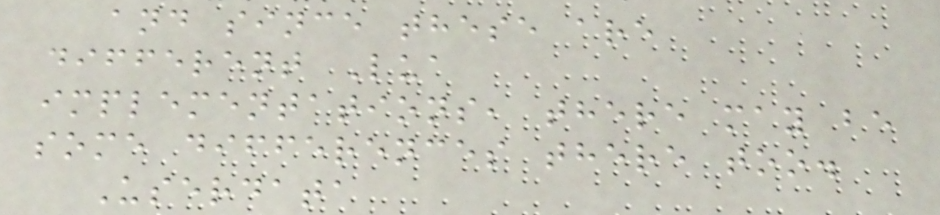and since these are
different Lua
implementations, there may be
some differences there too.
Userdata
